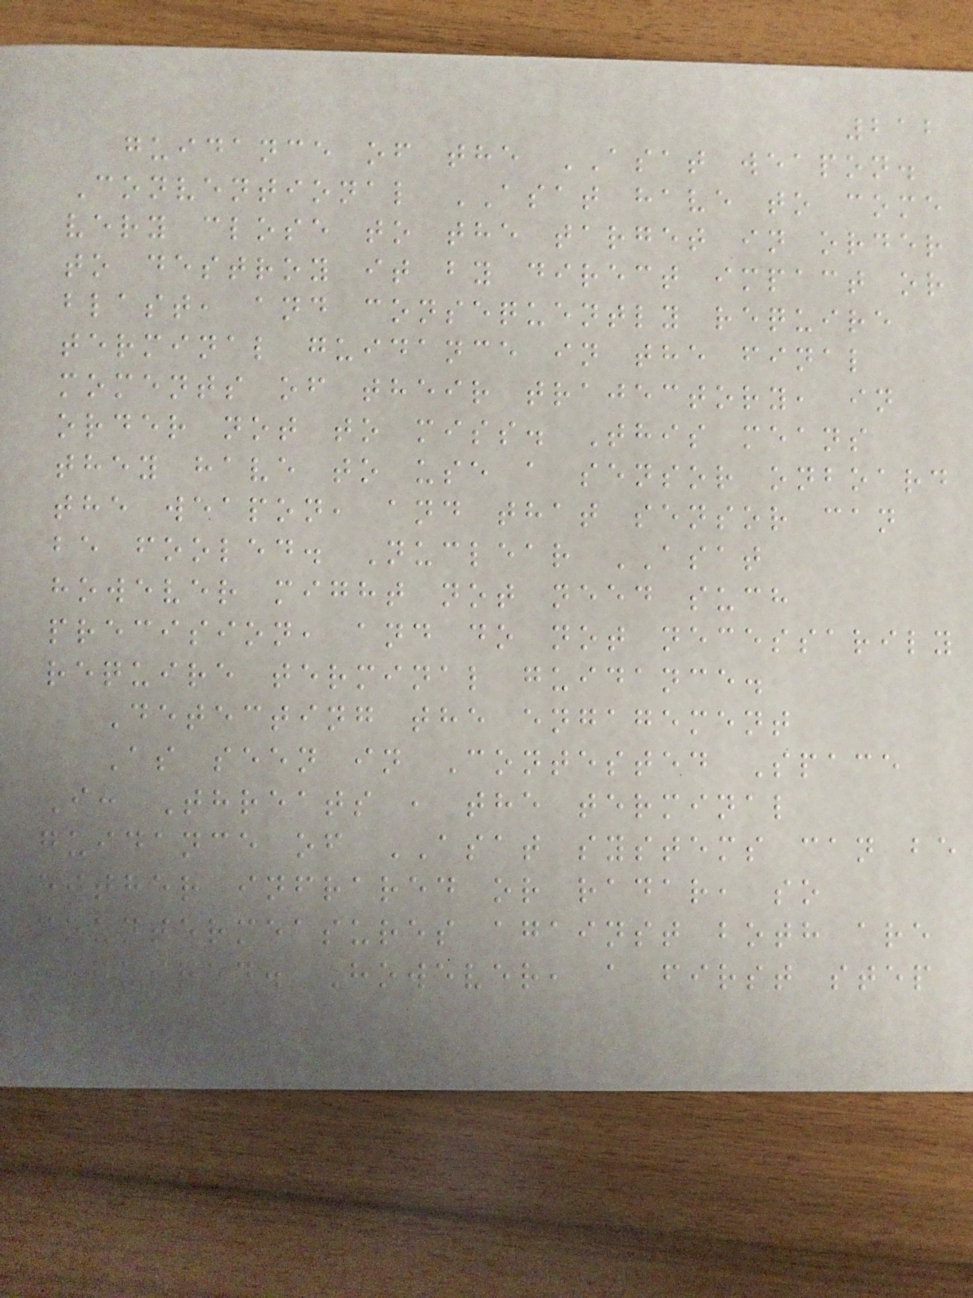212
guidance of the ASAT weapon.
Conventional ASAT have to come
very close to the target in order
to destroy it by direct impact or
blast, and consequently require
terminal guidance in the final
moments of their trajectory, in
order not to miss. This means
they have to use a sensor onboard
the weapon, and that sensor can
be fooled. Nuclear ASAT
however might not need such
precision, and do not necessarily
require terminal guidance.
Detecting the engagement
As seen in Contested Space
I: Threats , the terminal
guidance of ASAT systems can be
either infrared or radar, so
countermeasures against both are
required. However, a first step
